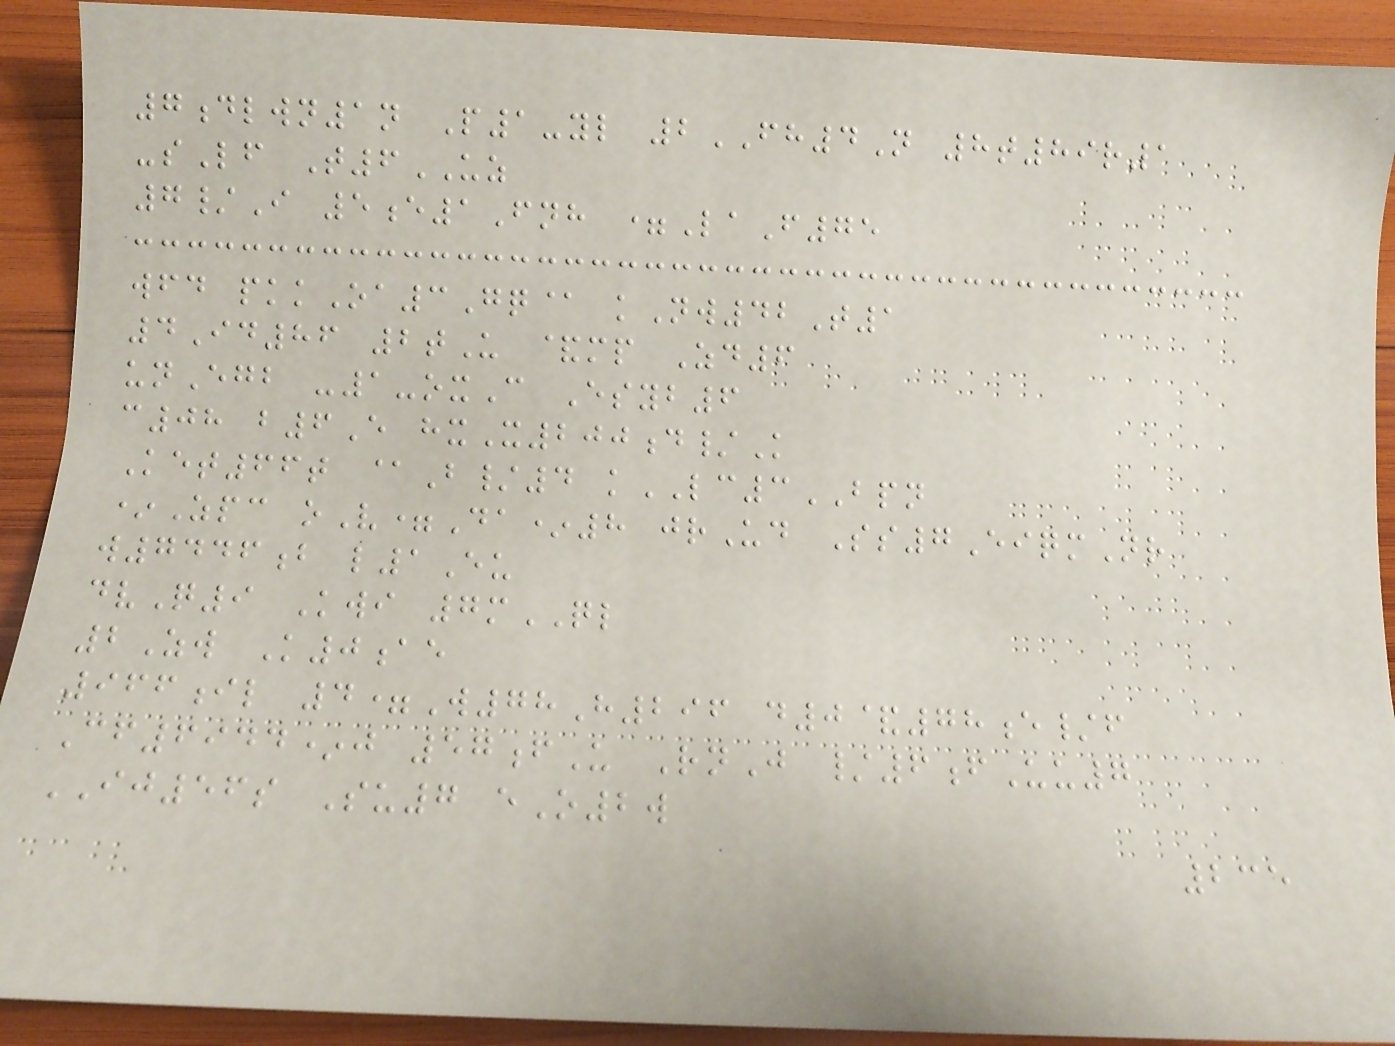7dlwn1n P1-yl 2FH4N 8t89r1
-sLf T6UZ
7/I 5e1Fnh =LaF75
wfd pkkOa3Gq@ kNw42T1
4Id86 2tU &mp Zd6
unEgb -1-oxC Esyb6
c08 b6E hxX200d/K
Ket66t @B/4 kLC3BPN
*Zpc oV=Da*8 jrUd Ss7EiqmNr
w7446b l1Eu
dvQ9 Kwi 7mQL
2Zw K0ae
966il 4=W78H296 d0&78e/f
Cf6944*j 57fU RnJ /6fUu7
IJ56s Su7 eO2w
235
